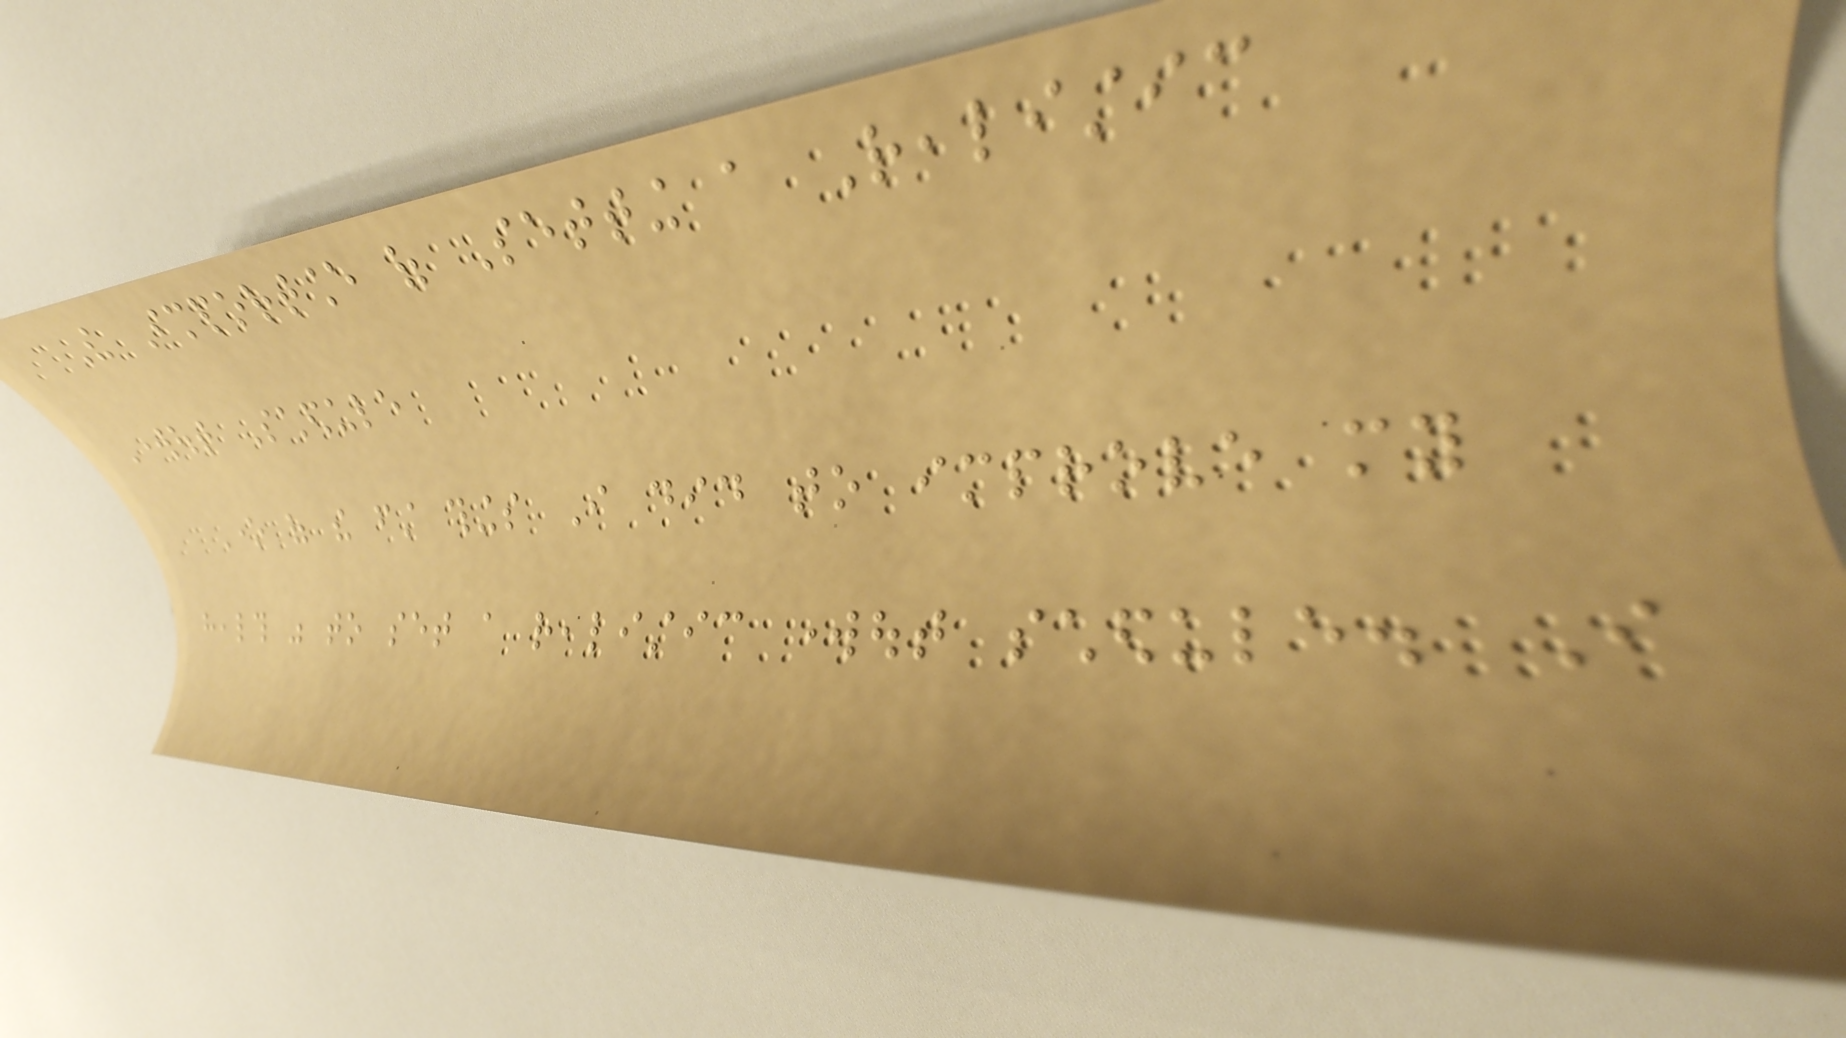The Importance of Setting a Realistic
Workout Schedule
One of the first things I did to improve my
health was to set a realistic workout schedule. I
